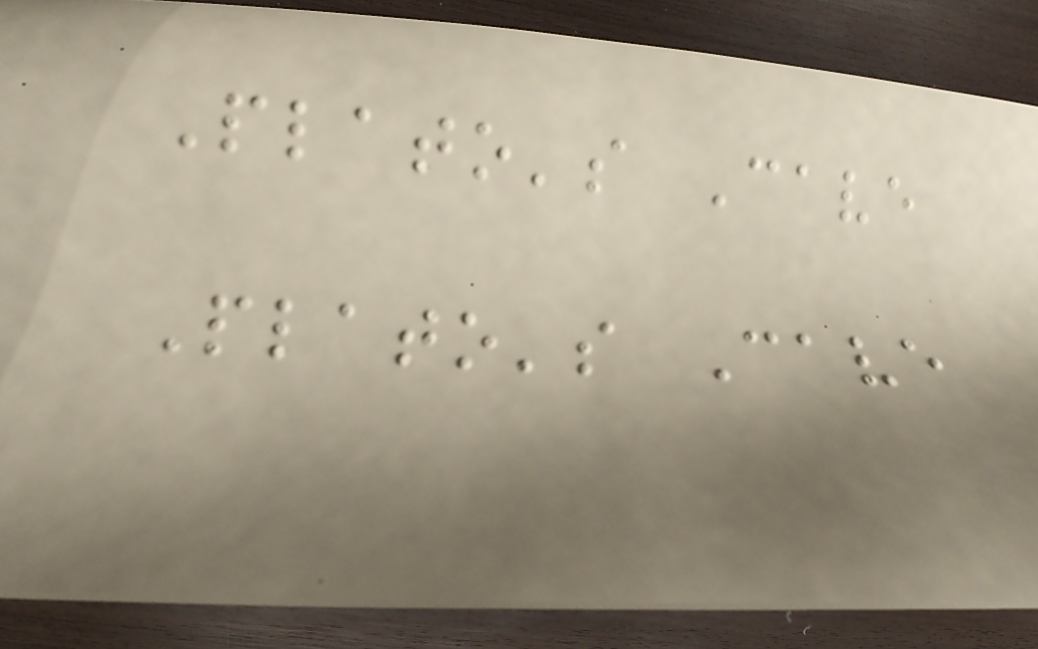Plato's Cave
Plato's Cave
